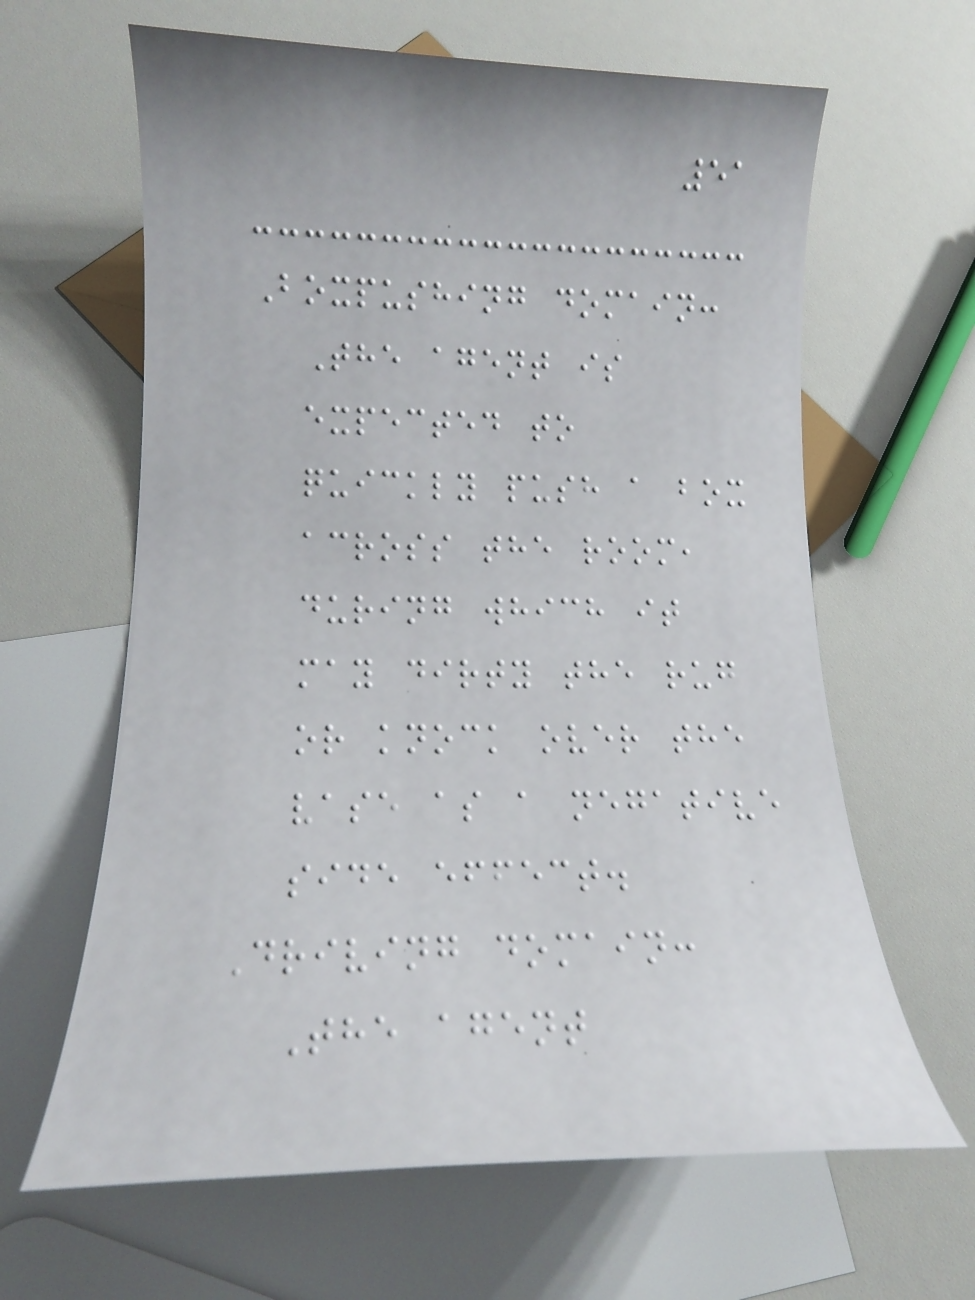51
Boxpushing domain:
The agent is
expected to
quickly push a box
across the room,
during which it
may dirty the rug
or knock over the
vase as a negative
side effect.
Driving domain:
The agent
